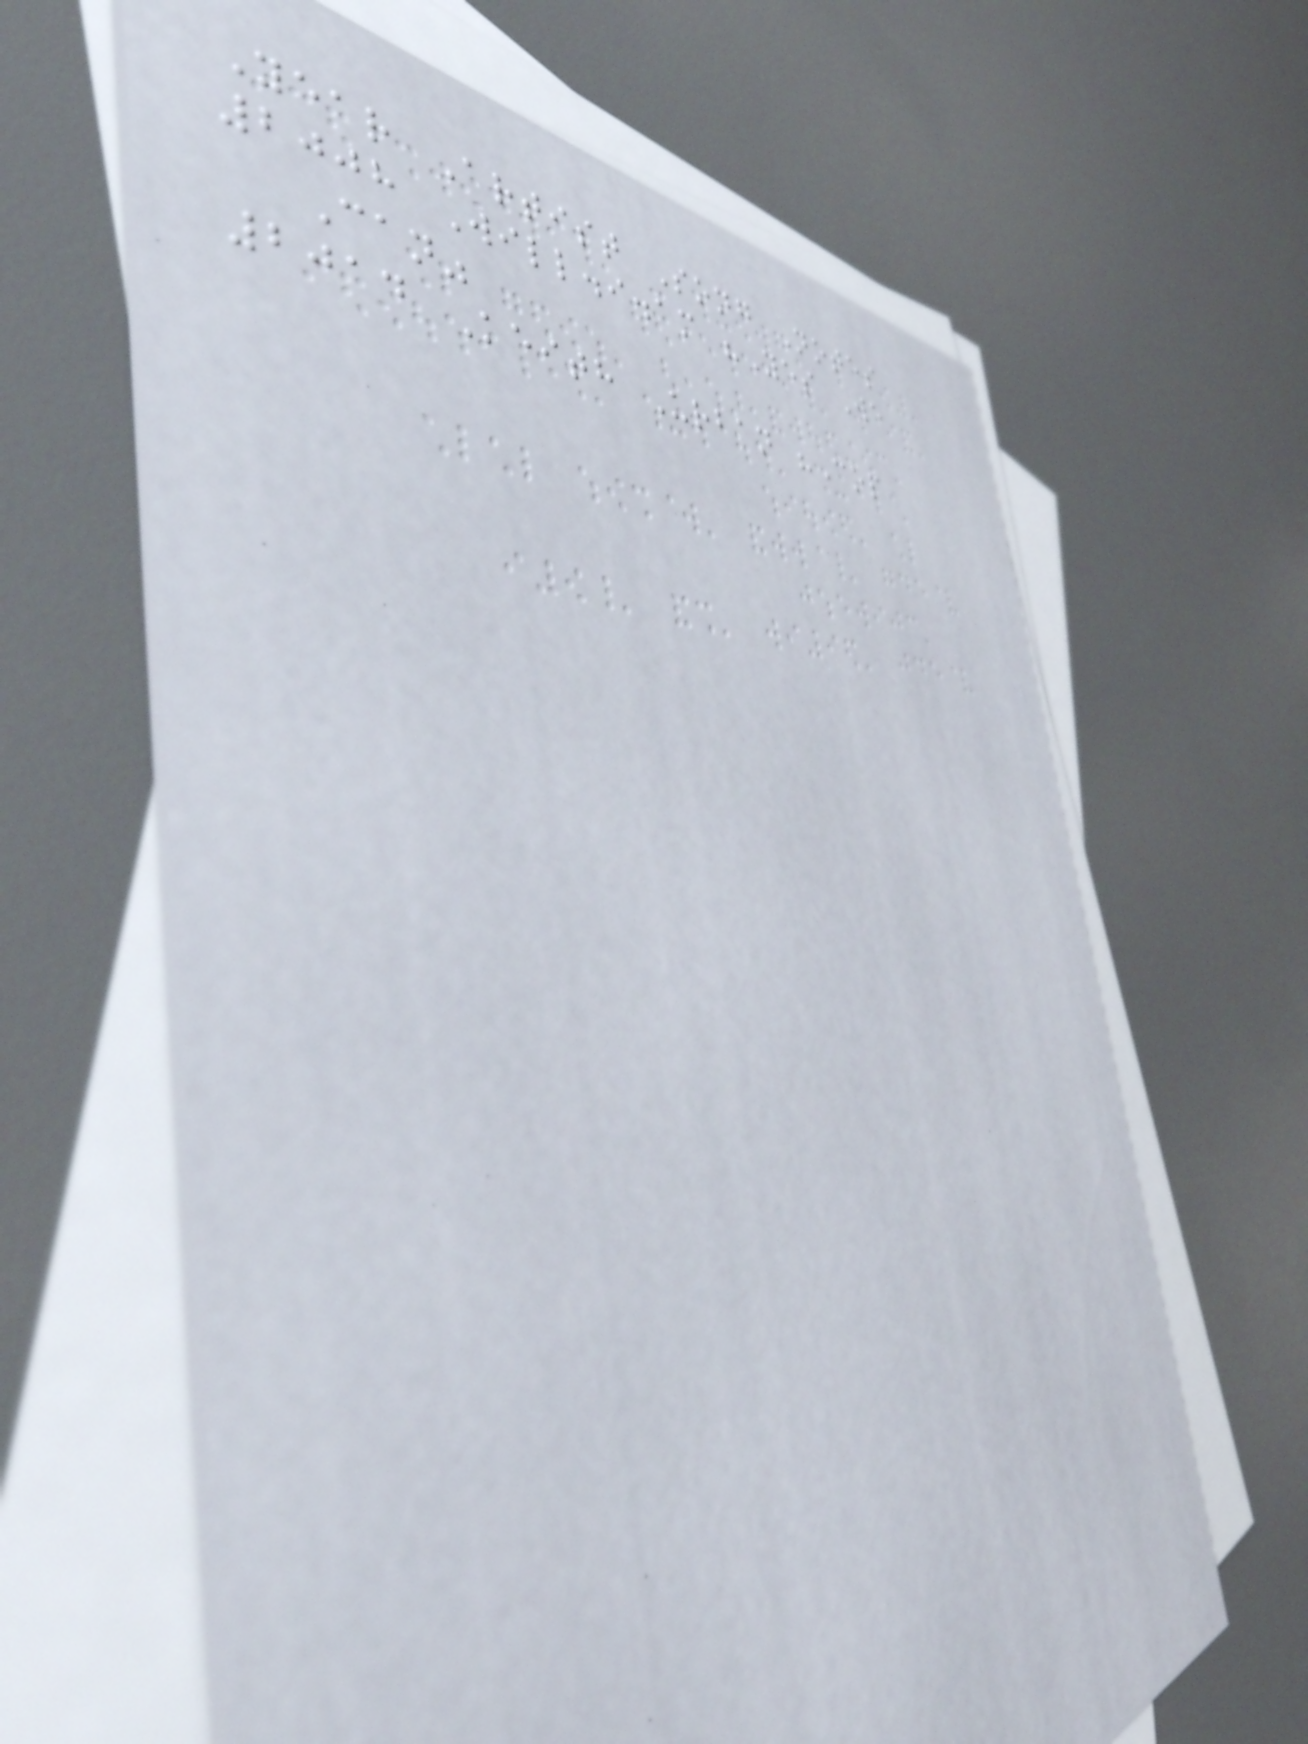Year Artist Song Notes
2008 Will.i.am "Yes We
Can"
2014 Keith Urban "Cop
